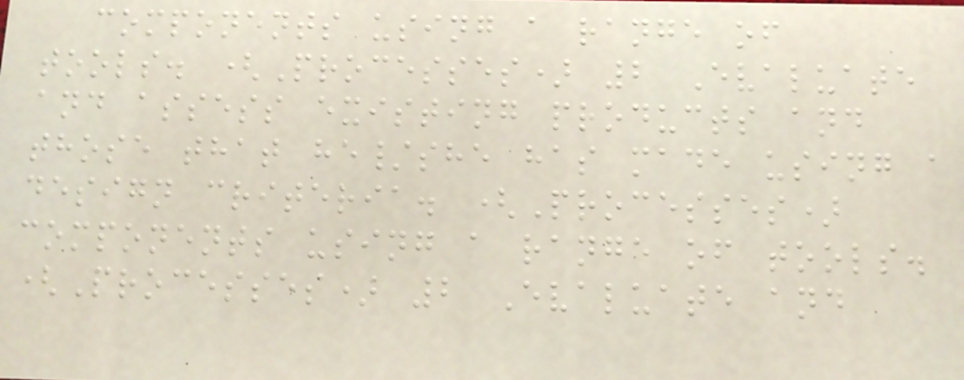components using a range of
tools. (Processes) 2 Evaluate
and assess existing products and
those that he/she has made using a
design criteria. (Processes)
components using a range of tools.
(Processes) 2 Evaluate and
